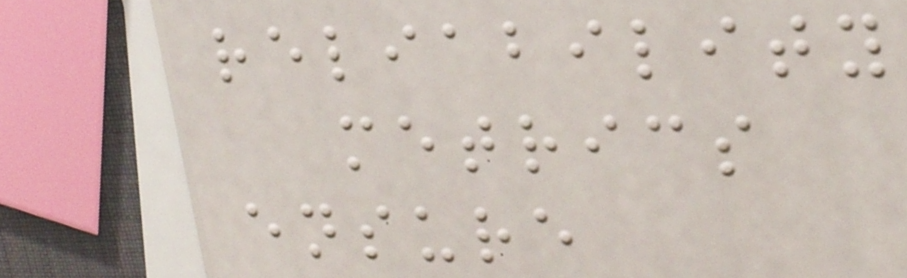reliability
metrics
ensure
